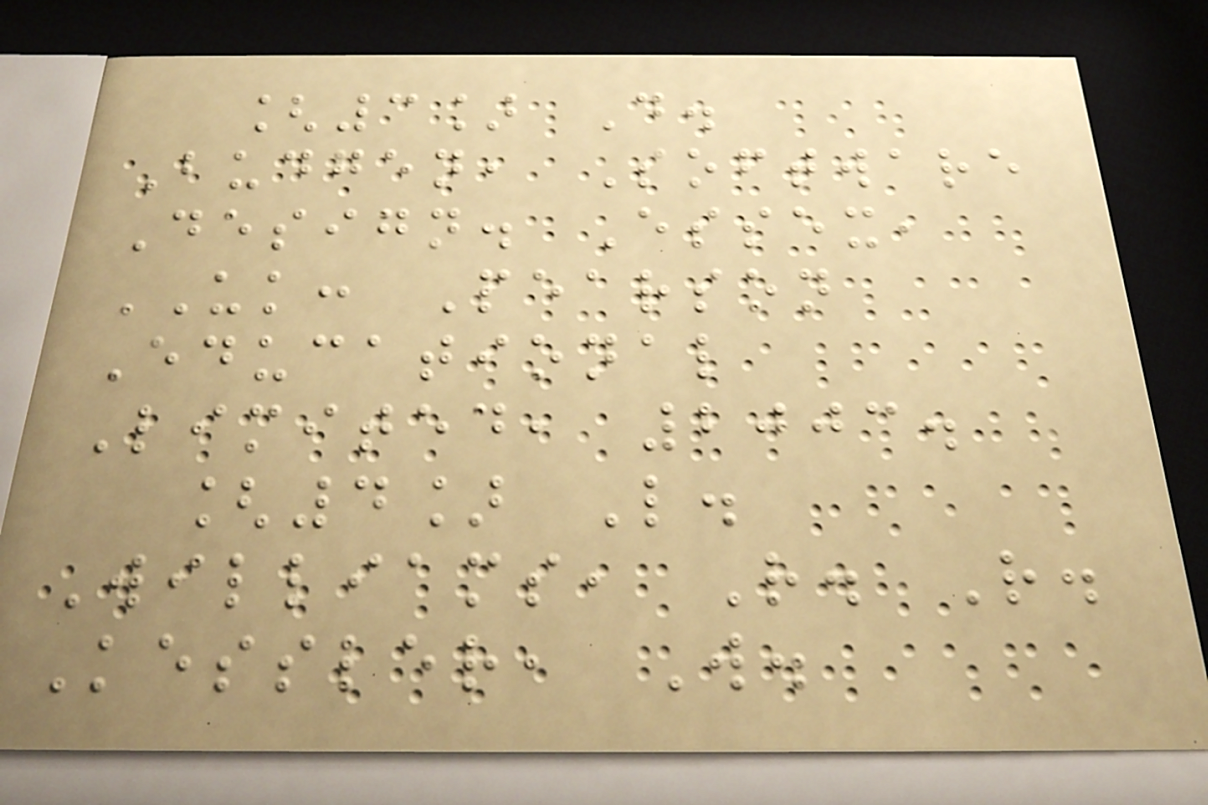[3] D.
Budgen, Software
Design. Essex,
UK: Pearson
Educational
Limited, 2003.
[4] L.
Williams, R. R.
Kessler, W.
